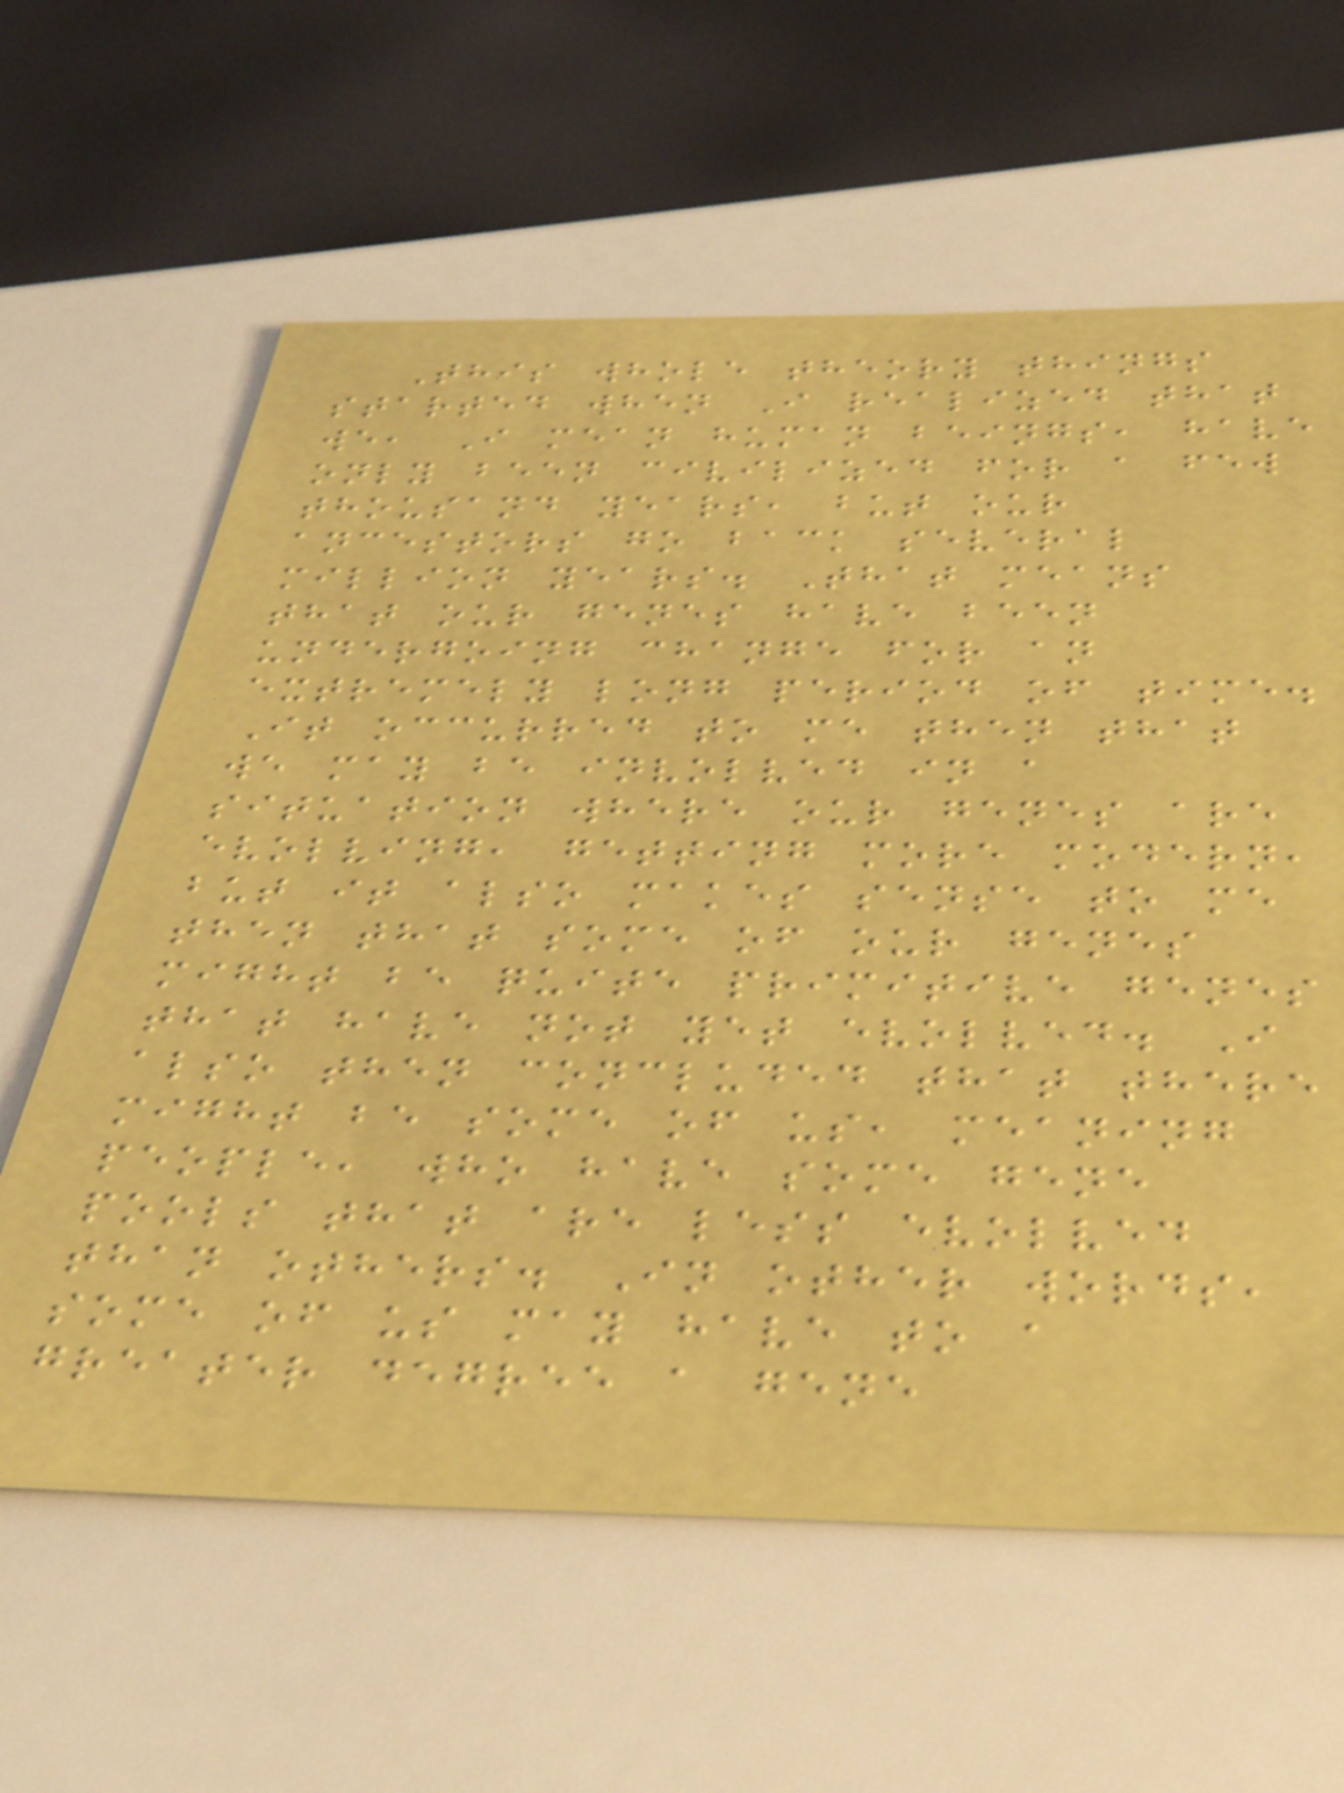This whole theory things
started when I realized that
we, I mean human beings, have
only been civilized for a few
thousand years, but our
ancestors go back several
million years. That means
that our genes have been
undergoing change for an
extremely long period of time.
It occurred to me then that
we may be involved in a
situation where our genes are
evolving, getting more modern,
but it also makes sense to me
then that some of our genes
might be quite primitive genes
that have not yet evolved. I
also then concluded that there
might be some of us, meaning
people, who have some gene
pools that are less evolved
than others. In other words,
some of us may have to a
greater degree a gene
